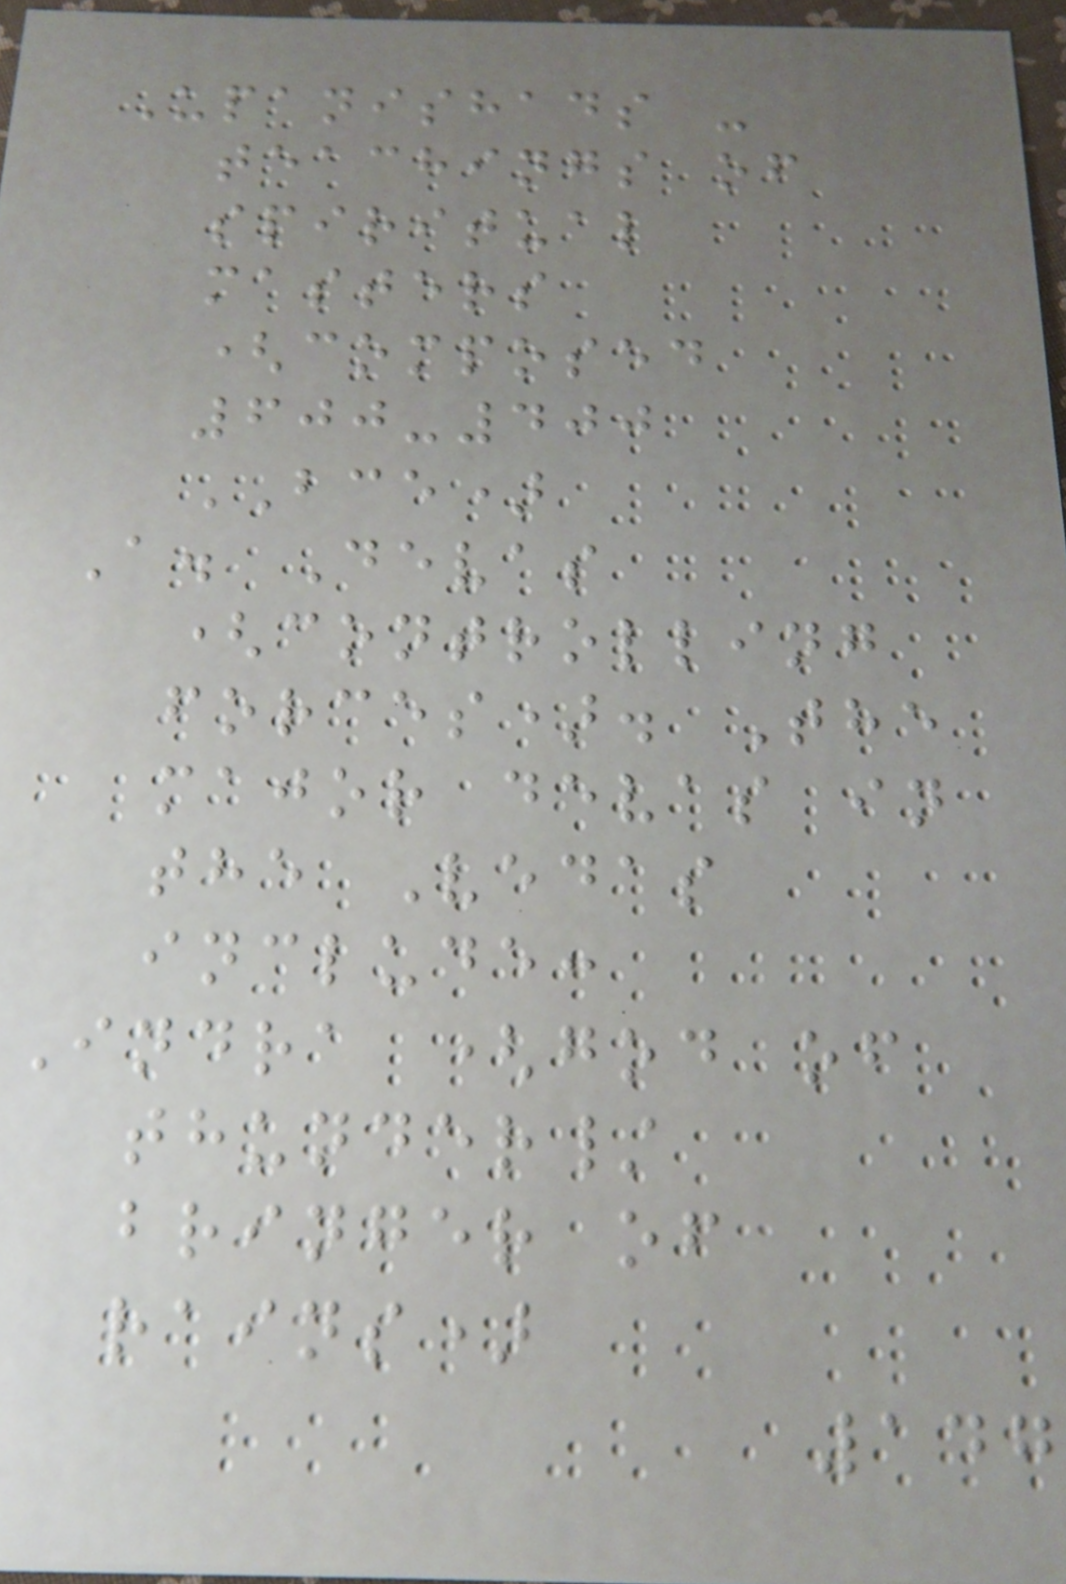Upanishads -
teachings of
spiritual
masters
(composed
600-400
BCE)
A. Devas
(controlling
forces). The
major devas in
the Vedas
include:
Indra (god of
thunder/
bringer of
rains)
147
